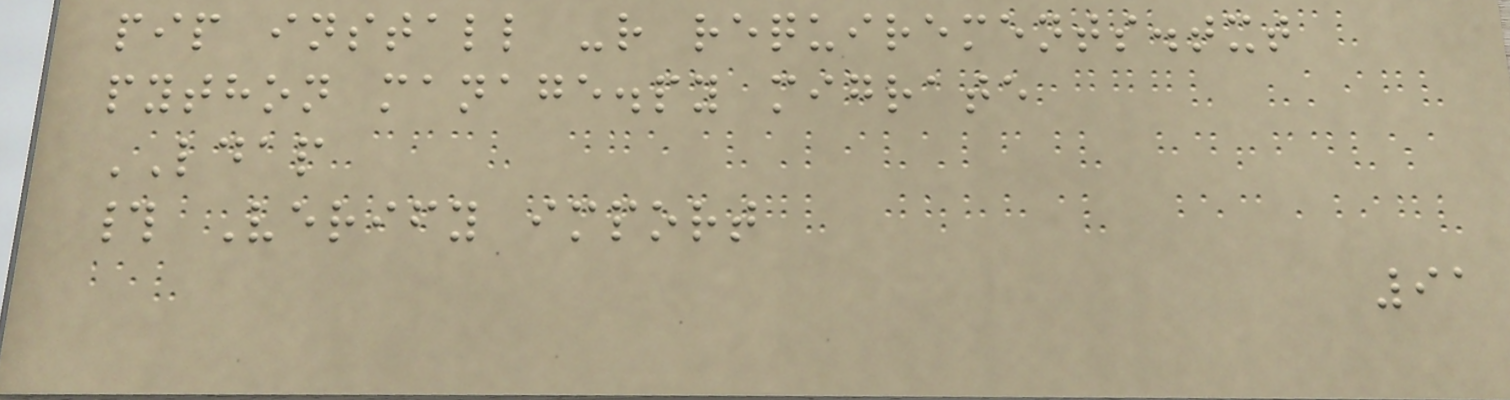pip install -r requirements.txt
python manage.py migrate
LDAP
# Verify import
91
